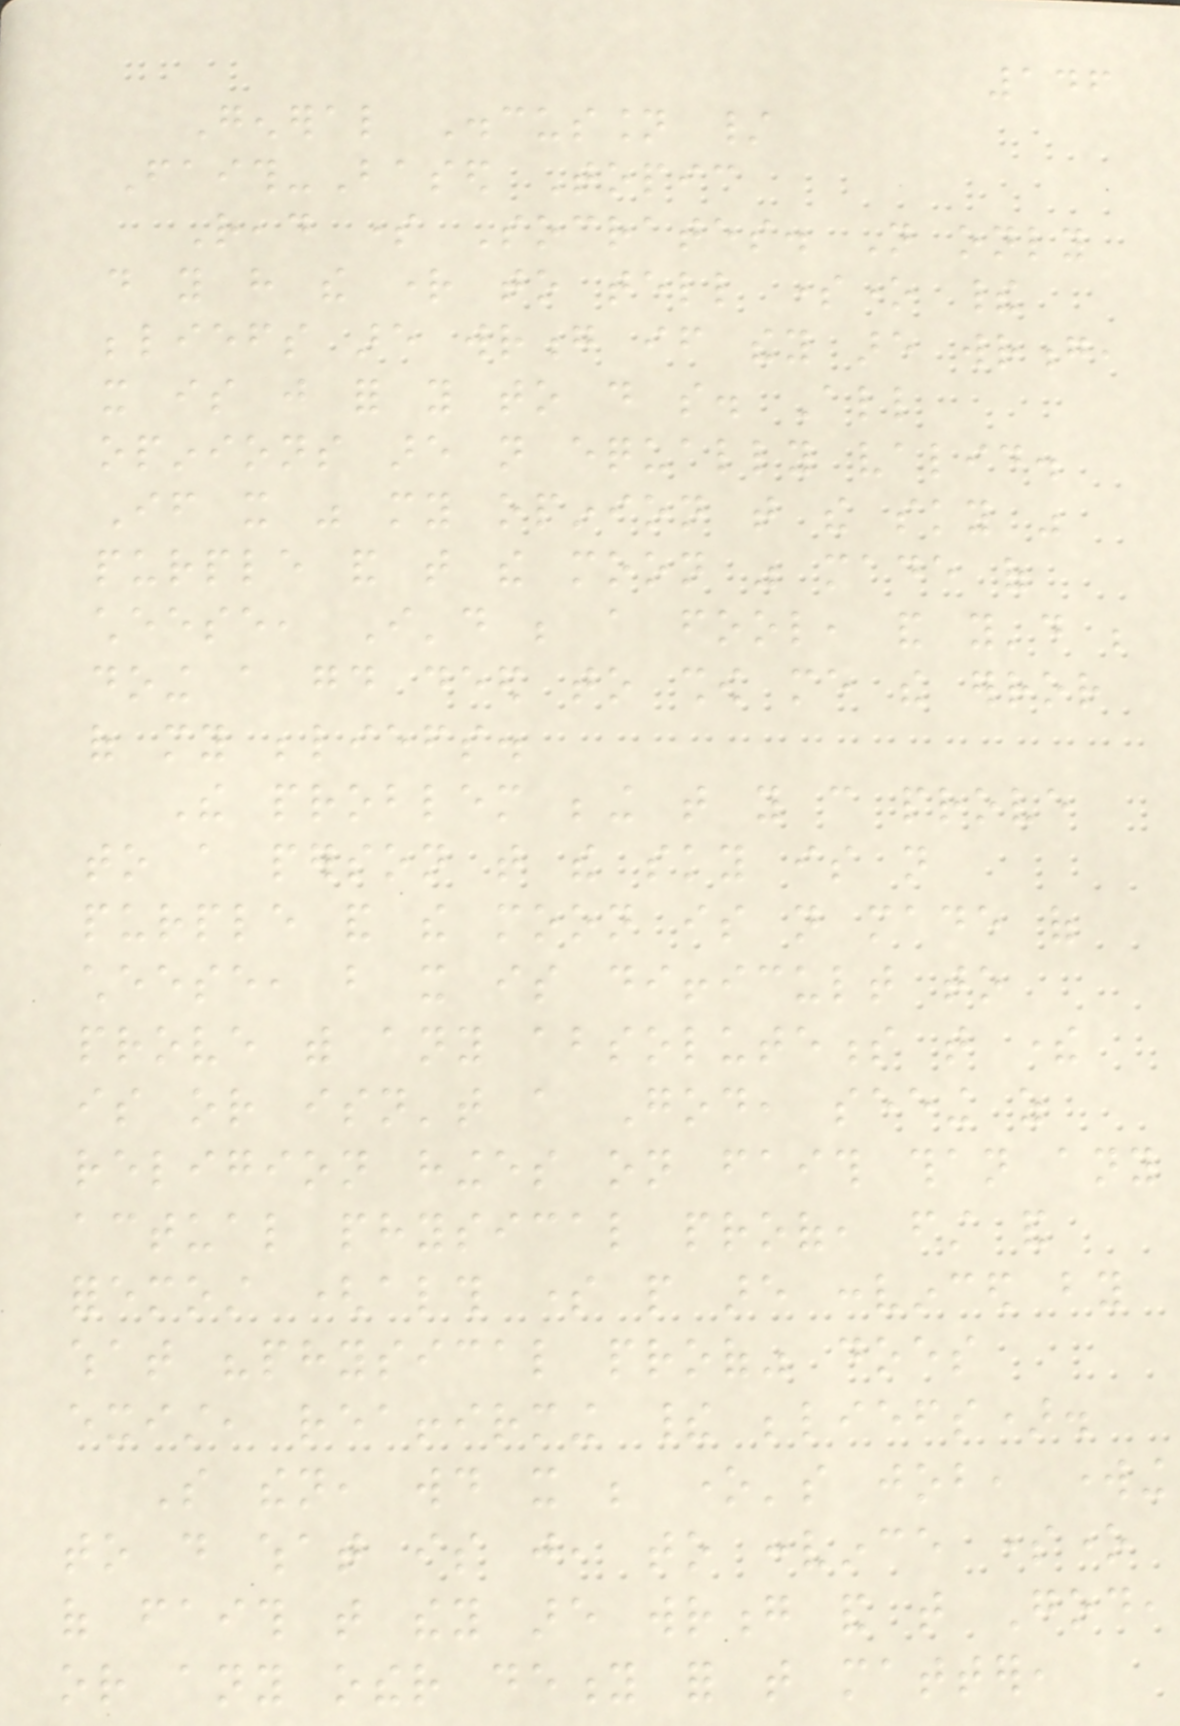146
General Discussion /
Faith-Based Topic
Read some Socrates. Not only
do you have the right to tell someone their
beliefs are wrong if they are wrong,
it is just for you to do so. All
opinions are not equally valid.
If it was my opinion that the sky was
purple and that the moon was made of
cheese, I'd be a fool, and you'd be
doing a good deed to show me the error
of my beliefs.
The problem being that you can prove
to a person that the sky is not
purple and the moon is not made of
cheese, but it is difficult to
prove with any absoluteness that there
is or isn't a God, seeing as
religion hinges on faith than any
actual physical proof, first and
foremost (although some people are convinced by
what "physical proof" does
exist, reaffirming their beliefs).
So then, would it be one's job, working
to do what is just, to convince someone
of faith that they are wrong and that God,
or any other deity for that matter,
